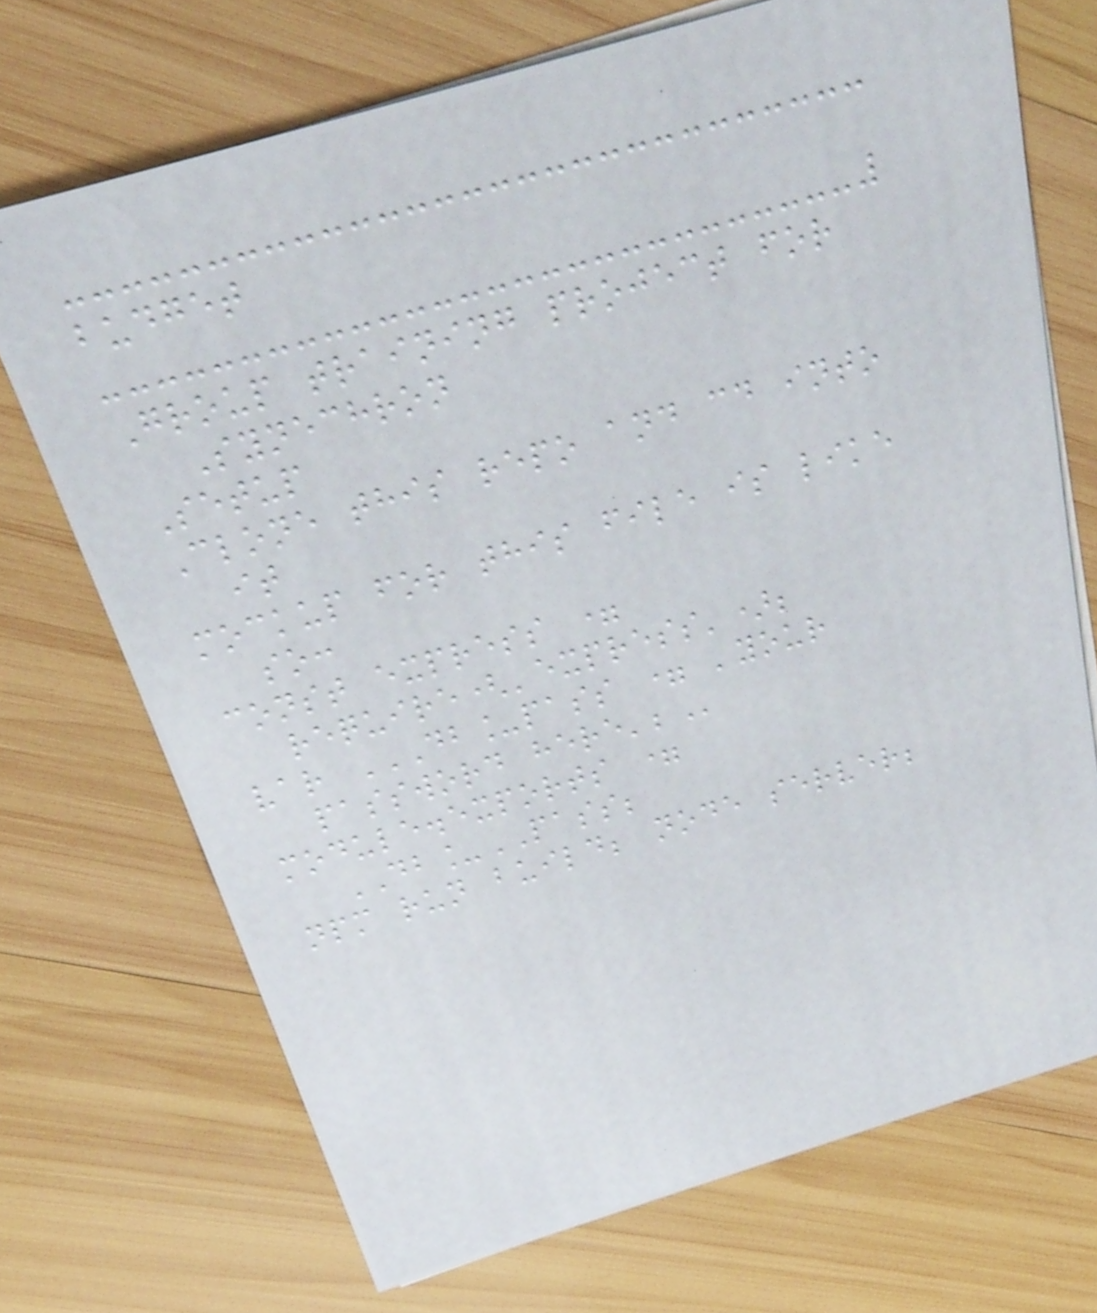budget
Group training project for
Synechron
Setup
Clone this repo and cd into
it
mockup for this file is like
so:
const express =
require('express');
var DB_PASS = 'YOUR
PASSWORD HERE';
module.exports =
DB_PASS;
npm run build; node server;
